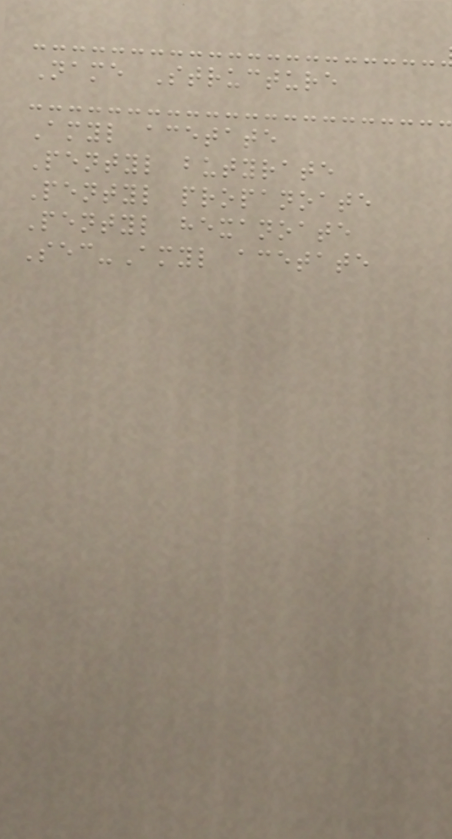Name Structure
Amyl acetate
Pentyl butyrate
Pentyl propanoate
Pentyl hexanoate
Sec-Amyl acetate
